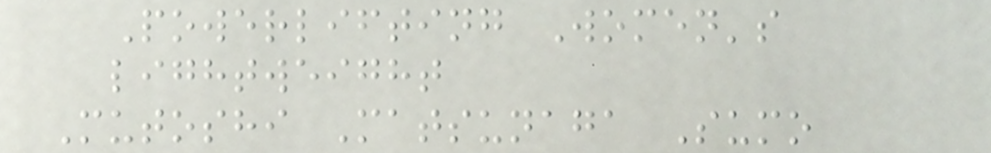Powerlifting Women's
lightweight
Mutoshi Matsunaga Sumo
